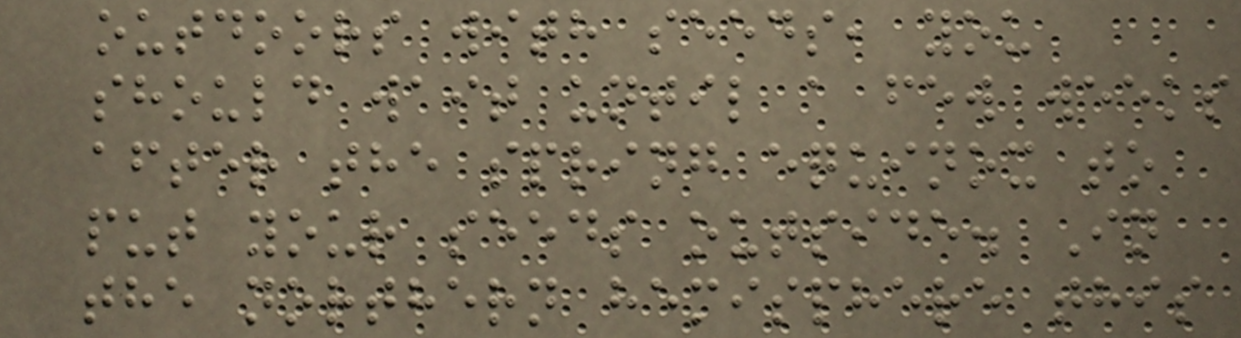outdoors with seeds, you
should wait until a few weeks
after the spring equinox to
put your seeds outside. In
the northern hemisphere this
